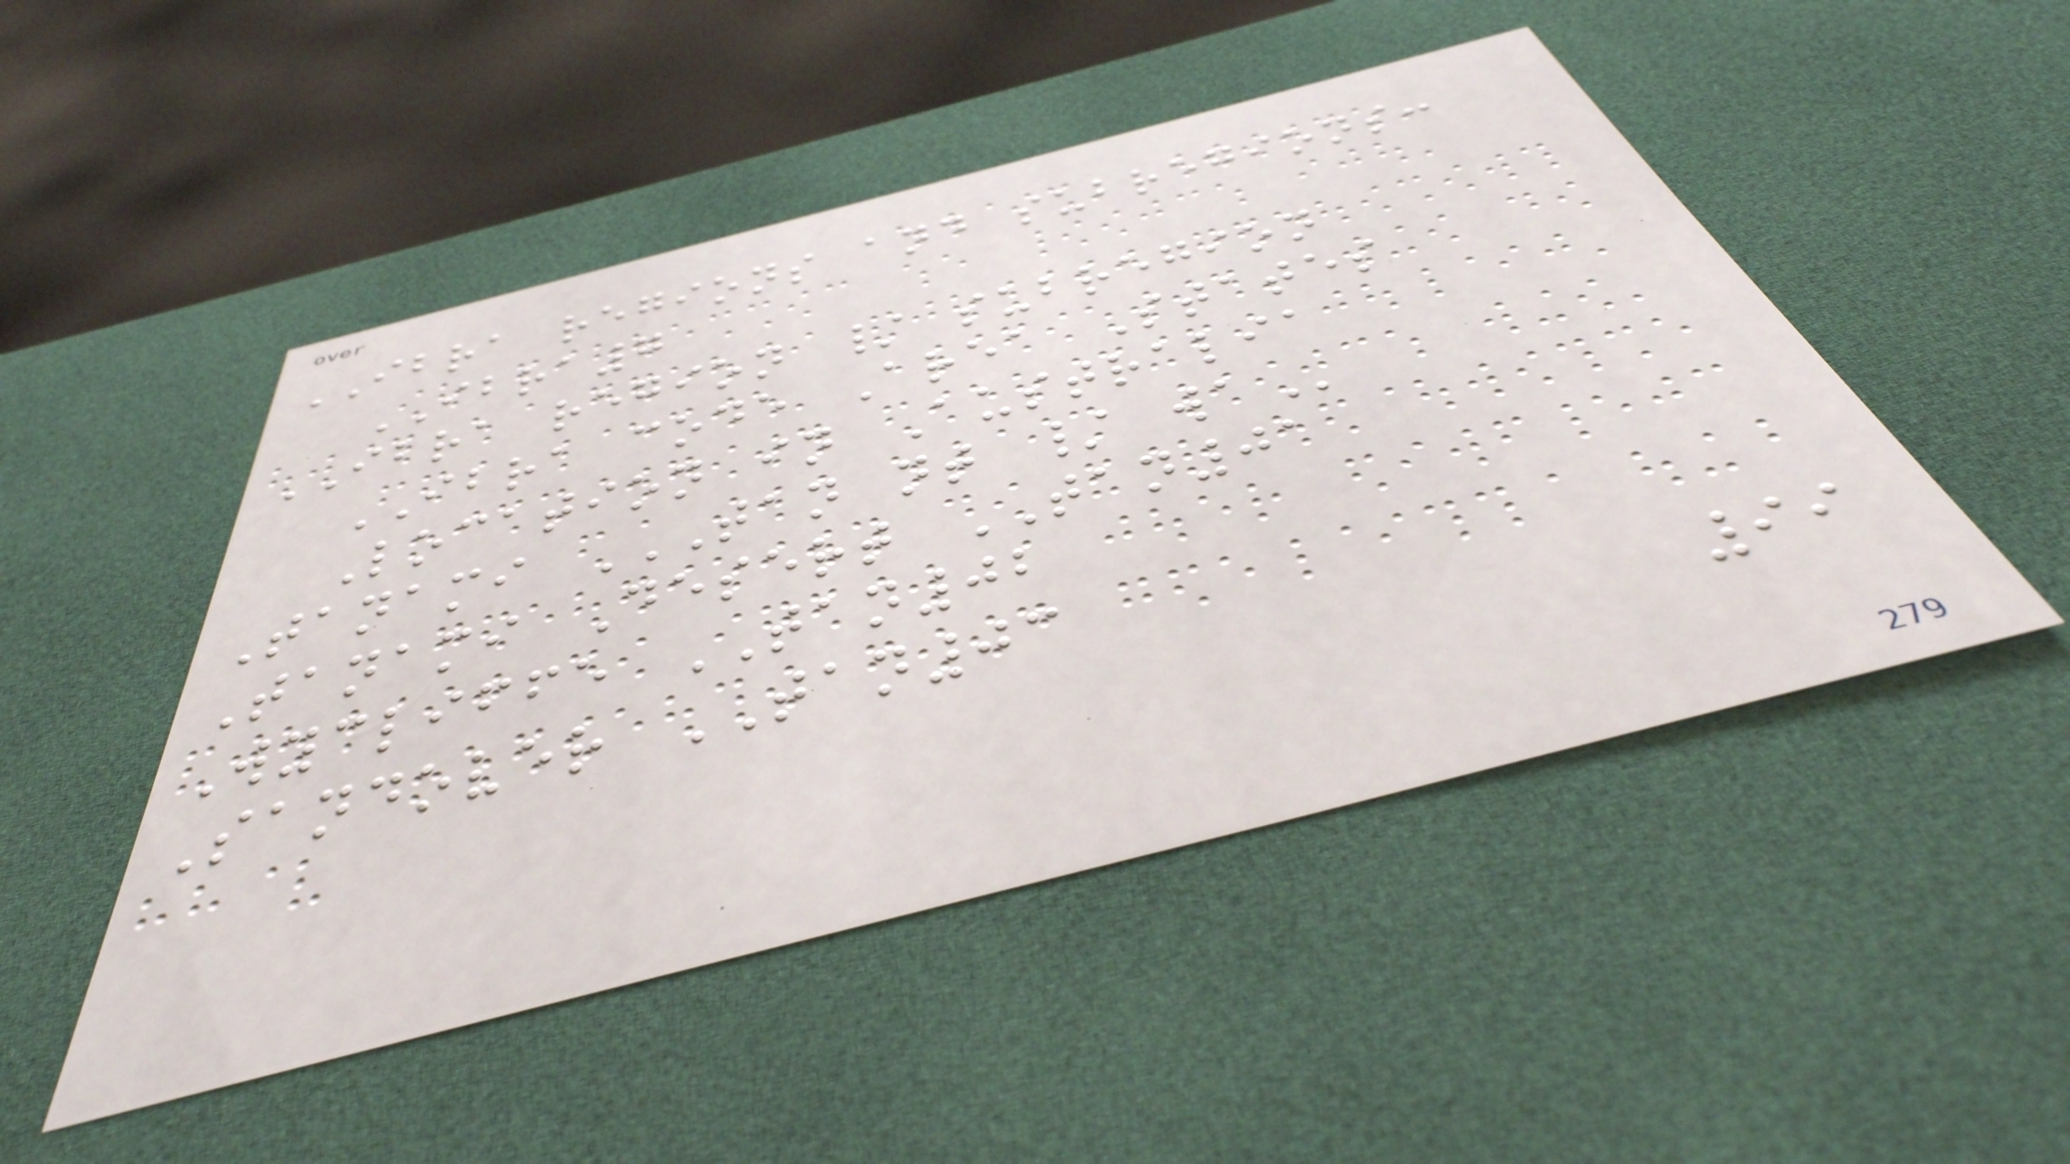IBRA regions and subregions:
IBRA7
IBRA region / subregion
IBRA code Area States
Location in Australia
Tanami TAN NT / WA
Tanami Desert TAN01
Wycliffe TAN02
Sandover TAN03
99
